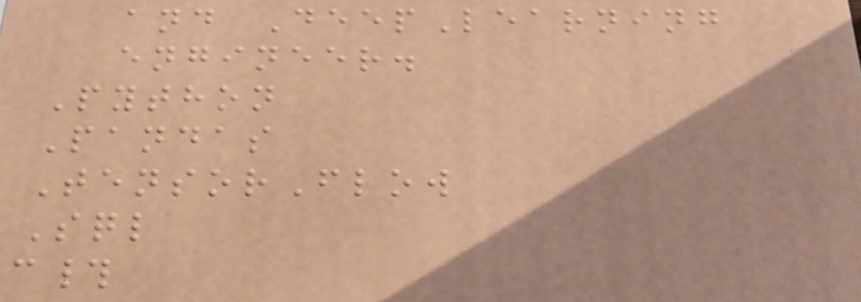and DeepLearning
engineer.
Python
Pandas
TensorFlow
Sql
c#
